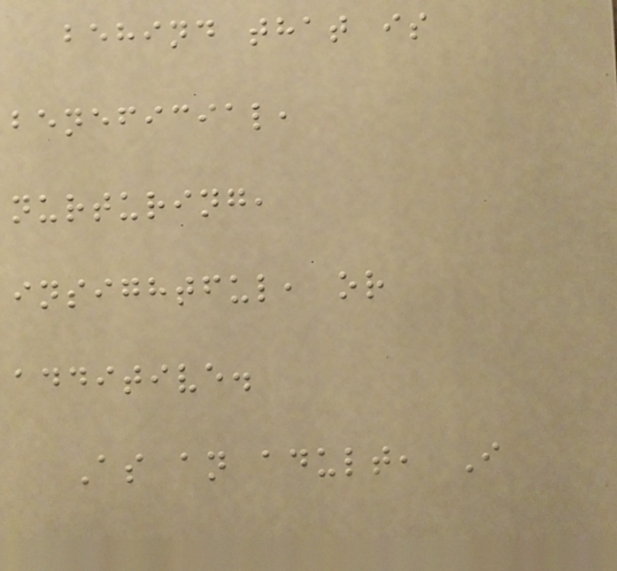behind that is
beneficial,
nurturing,
insightful, or
additive.
As an adult, I
